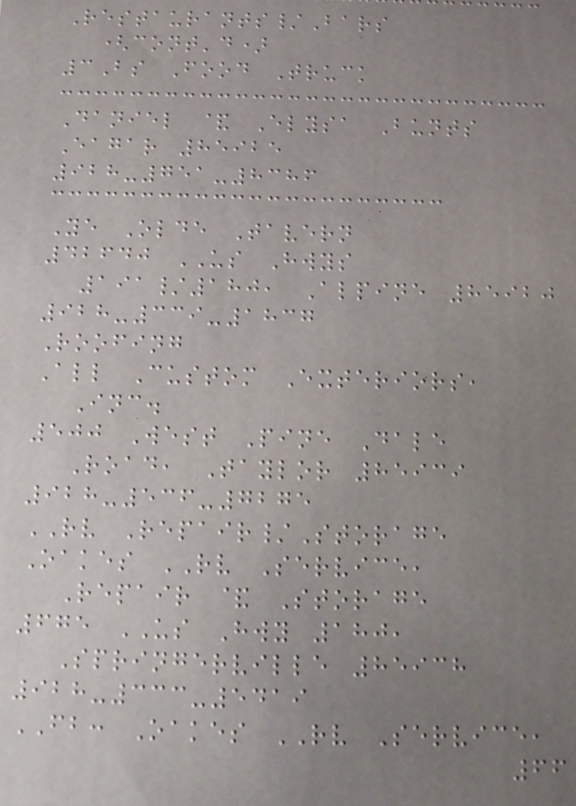Restaurants/Bars
(cont'd)
3Bs Food Truck
Daniel & Elysa Bunts
Eagar 85925
928-751-8386
Ye Olde Tavern
42640 US Hwys
191/180, Alpine 85920
928-339-1837
Roofing
All Custom Exteriors,
Inc.
500 West Pine Dale
Road, Taylor 85939
928-536-7275
RV Repair/Storage
Oakes RV Service,
Repair & Storage
675 US Hwy 180,
Springerville 85938
928-333-5419
FB: Oakes RV Service,
66
